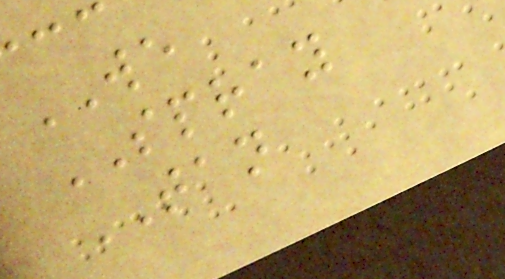WE
SPRAY
TAN
